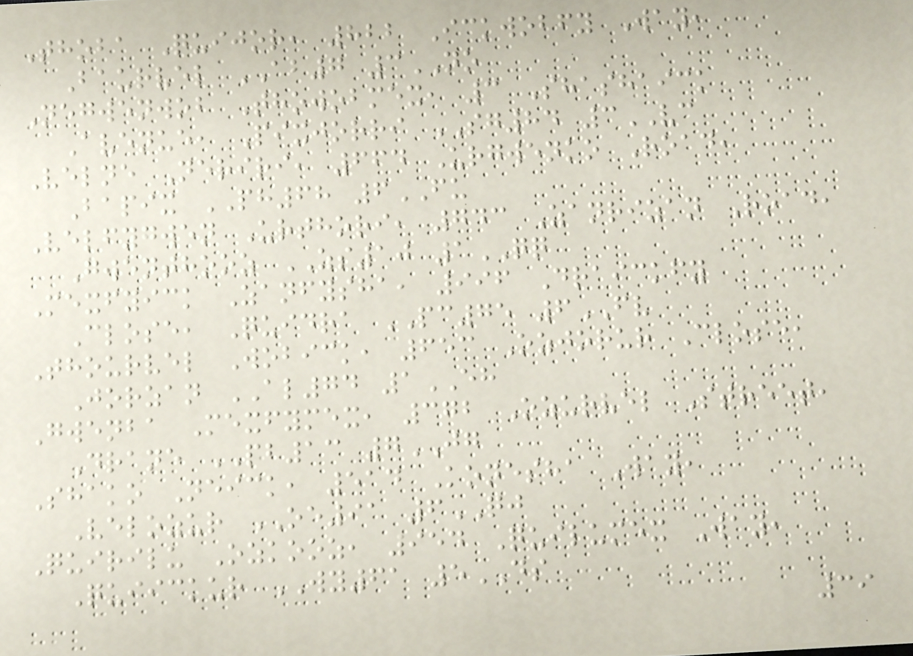Thoba Quijor, 822 Ickwobfy Way,
Baurvel AB7 3NO
Negwenwob Thowobmex, 3 Shashaick
Avenue, Pixjorri SG84 3VC
Velne Neriri, 664 Urgwenko Road,
Bapix PH68 6FU
Velfygwen Urthori, 743 Zanrizan Road,
Gwenthooz ZS10 1QQ
Mexfyick Zanfysha, 996 Draickfy
Close, Quidra PC75 6FV
Thourvel Wobick, 653 Ozjorur Close,
Jorzan AL74 1EH
Gwenba Mexfymex, 372 Ozurvel Street,
Drane PB13 7JG
Shako Neick, 514 Konesha Way,
Velozur OE91 6QJ
Quirilu Ozkooz, 954 Quilumex Way,
Quiickur WY61 5DS
39
